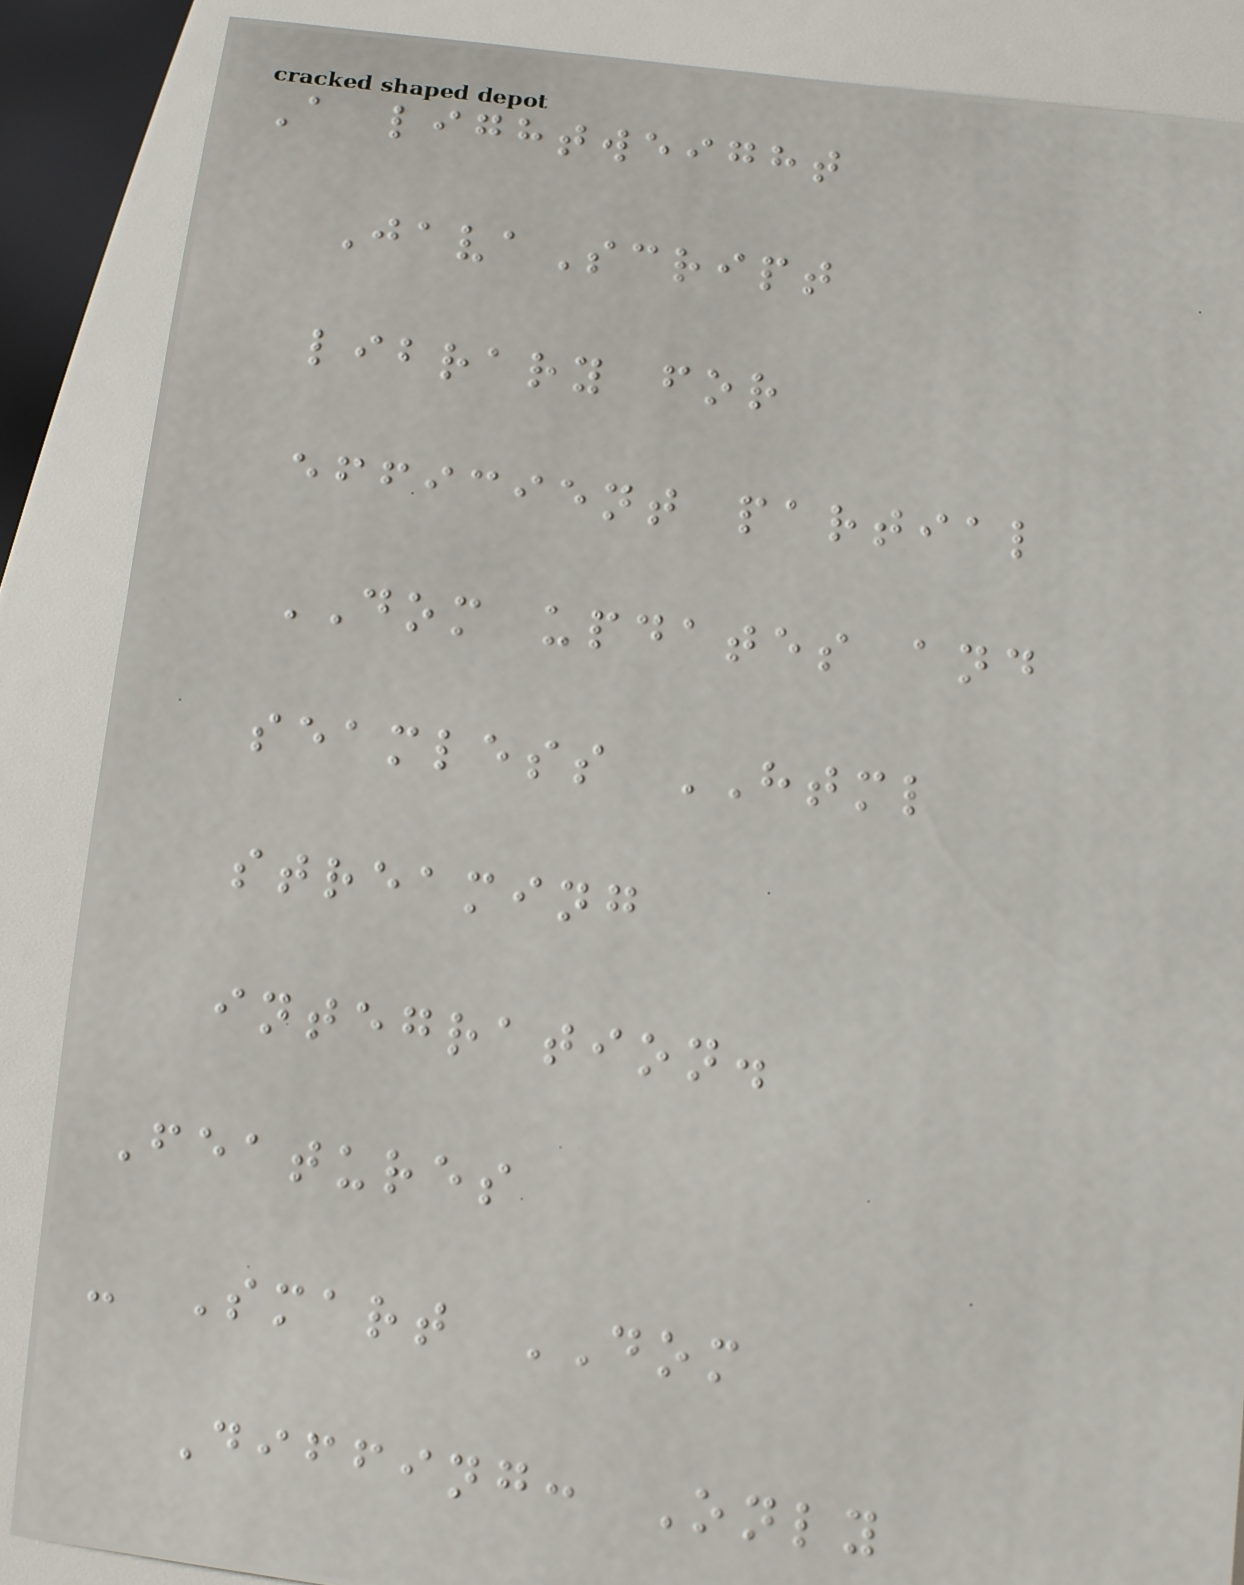A lightweight
JavaScript
library for
efficient partial
DOM updates and
seamless HTML
streaming
integration.
Features
- Smart DOM
Diffing: Only
